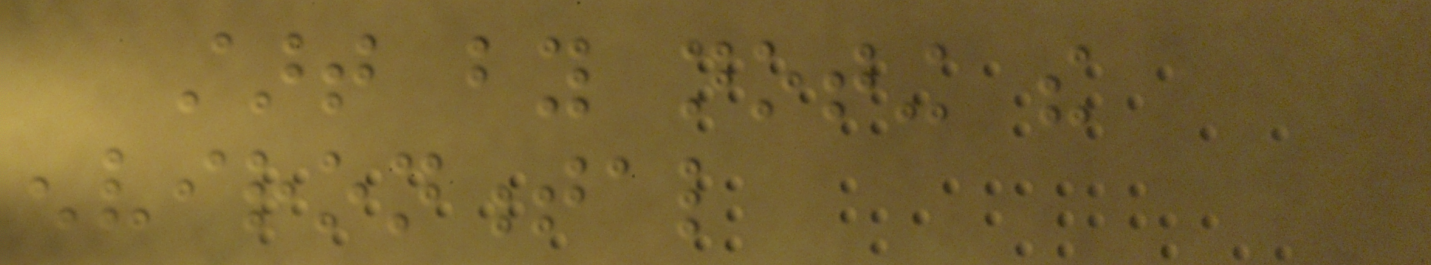start by noting the
environmental
